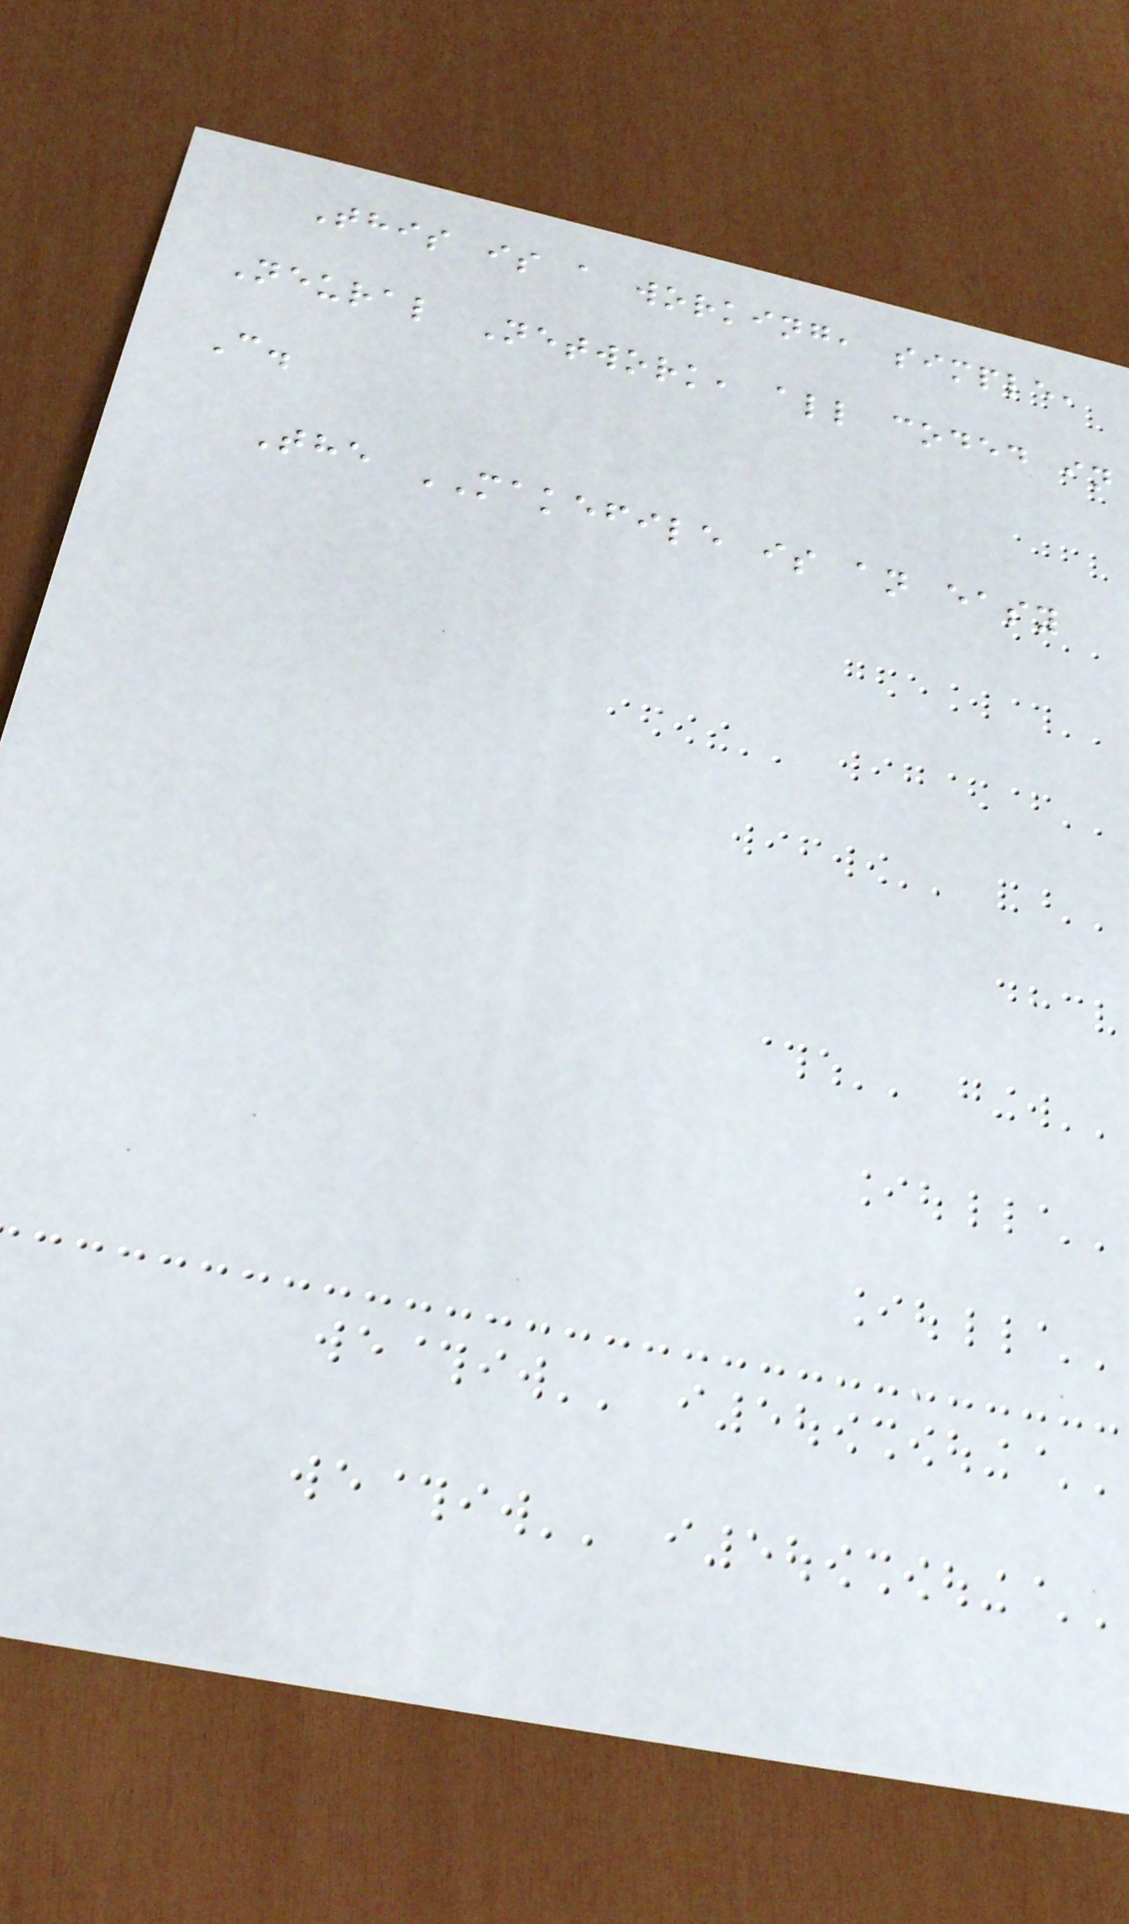This is a working, simple,
Neural Network, all coded in
C.
The MAKEFILE is an easy
